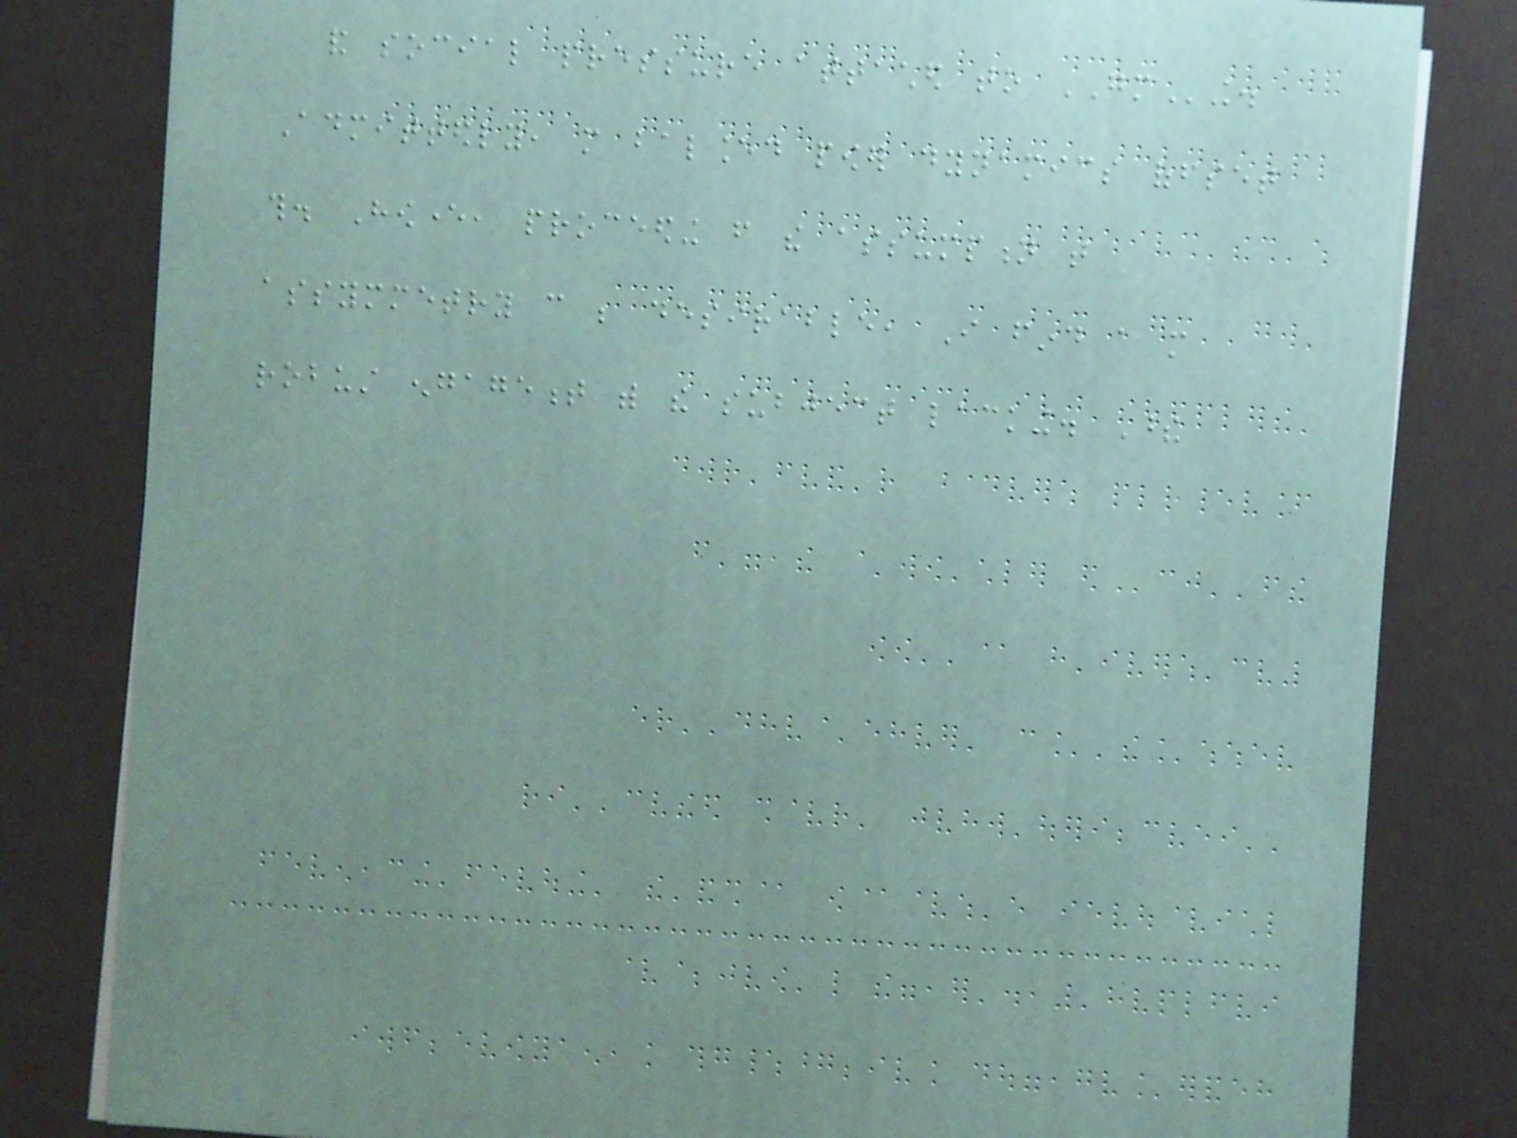and social pressure attached to GMing.
Admittedly, more balanced power dynamics offset
this. However, proceeding from the assumption that
assymmetry can be desirable, I find a more
robust engagement with the subject lacking. These
